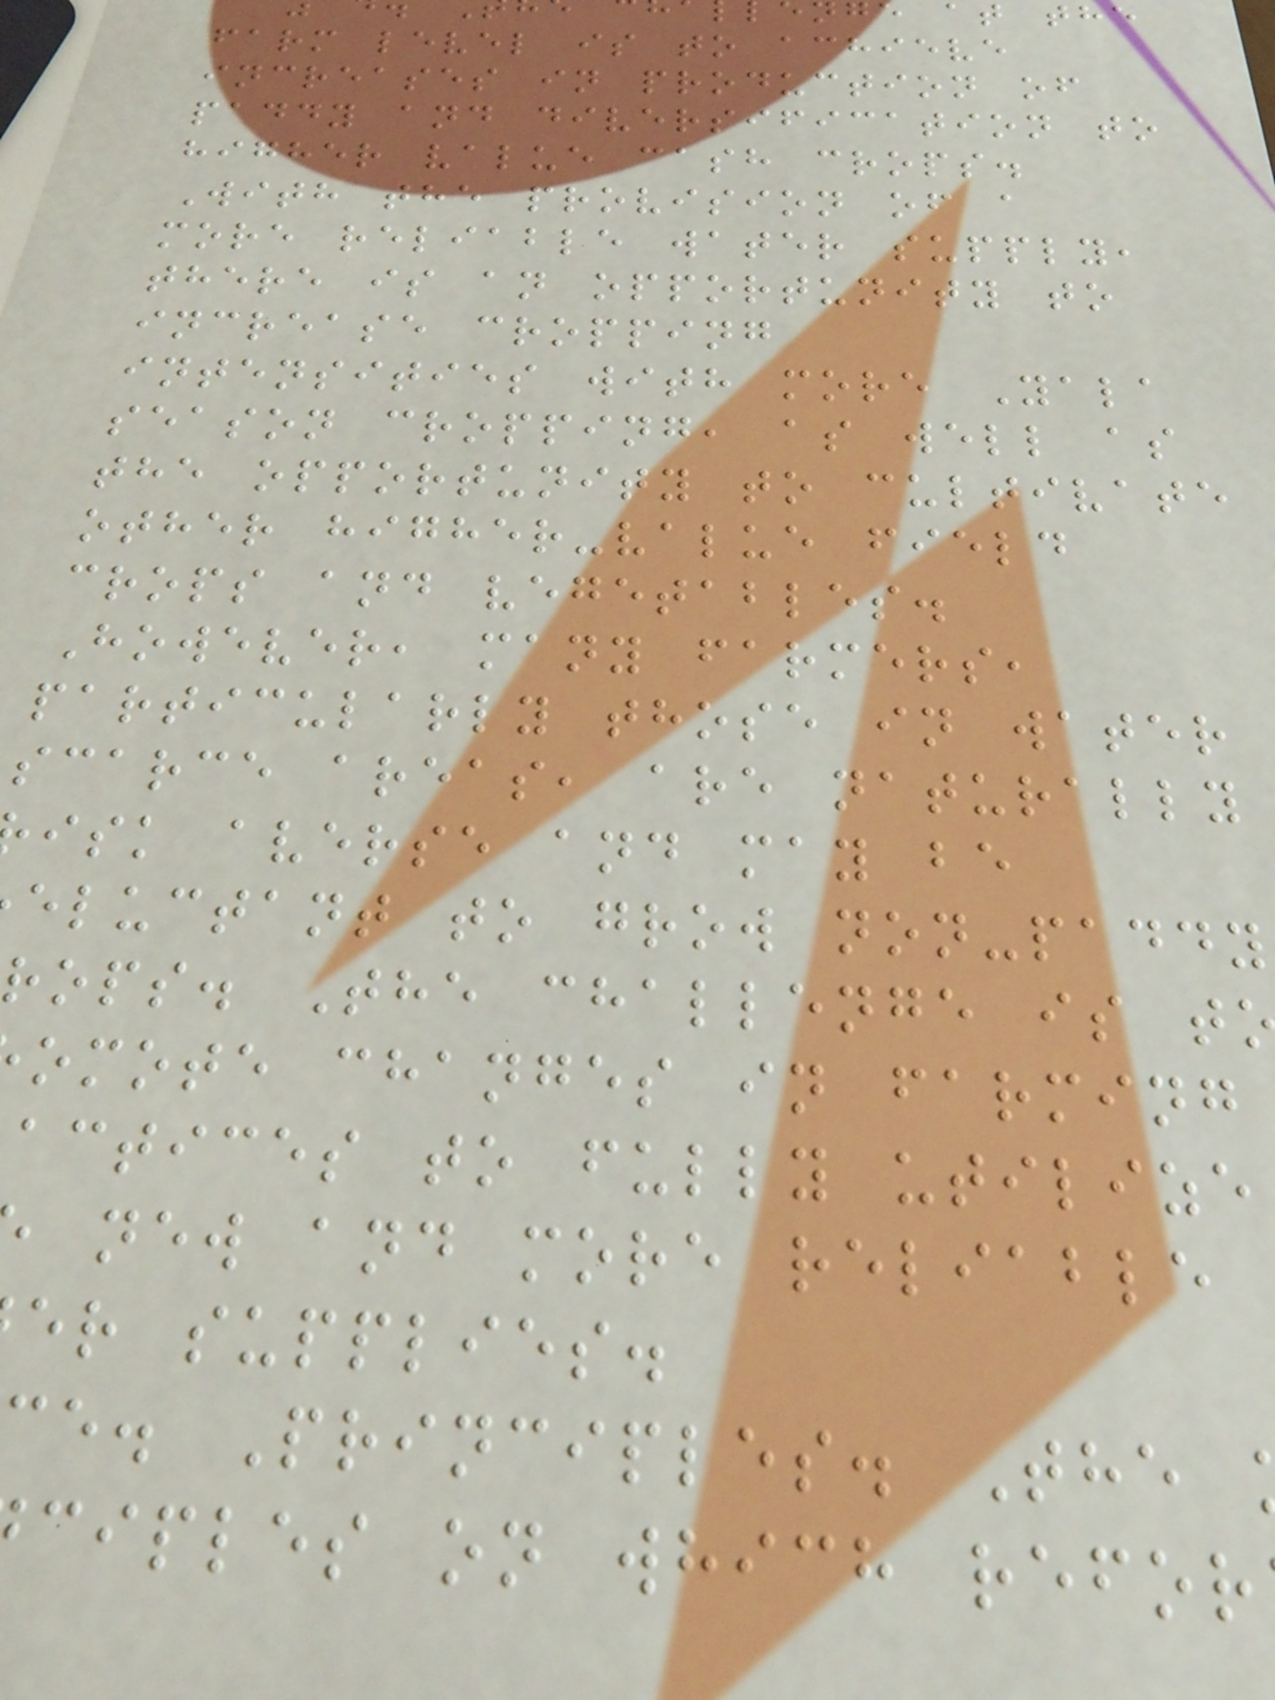farm level is to achieve
increases in production of
paddy and diversification to
higher value cash crops.
With the provision of a
more reliable water supply,
there is an opportunity to
increase cropping
intensities with more Yala
season cropping, as well as
the opportunity to cultivate
other higher-value field
crops and vegetables.
However, many farmers,
particularly those in water
scarce areas, are naturally
isk averse and may be
eluctant to grow non-paddy
rops. The challenge is t
omote changes in farming
actices to fully utilize
new and more reliable
er supplies.
e. Principles. The
ciples on which refor
